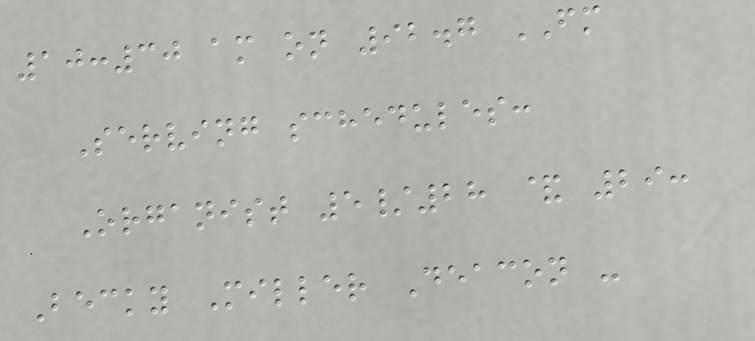10:30 am on 92.7 FM
Serving schedules:
Organist 5/28 & 29:
Becky Miller Deacon -
